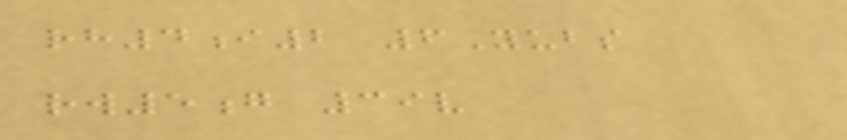rh4i2 6Yubs
rw5g 39v
